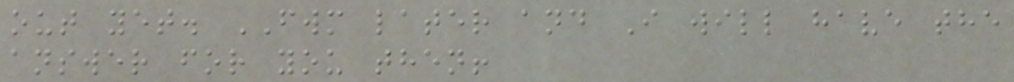out yet. FWM later and I will have the
answer for you then!
